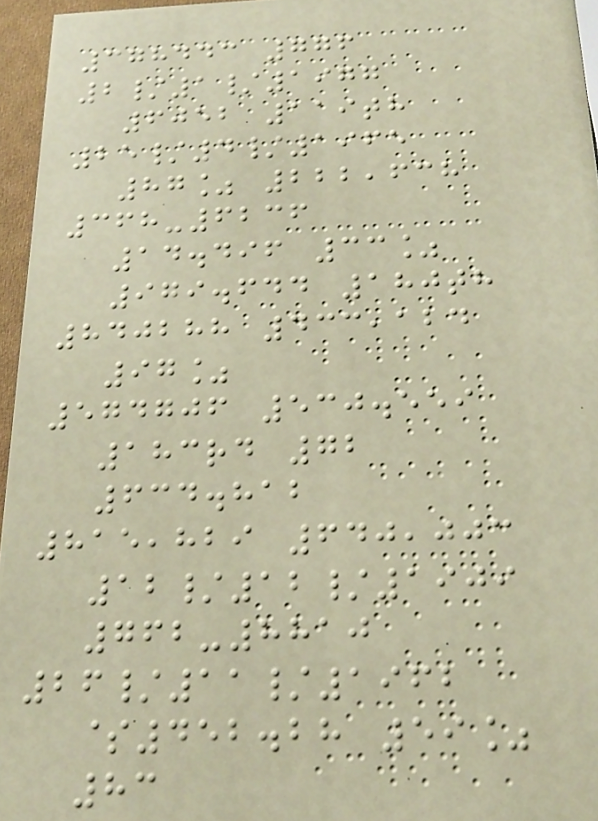378443 776
2/1/1977
6052 119th
25/4/1965
87% 222,638
368-6236
14.496 33%
979.644 180th
840288 433,124
97%
574706 530.559
183rd 72
634.812
815,829 640,003
12/12/1909
762-8810
26/11/1962
$452.28 59%
83
